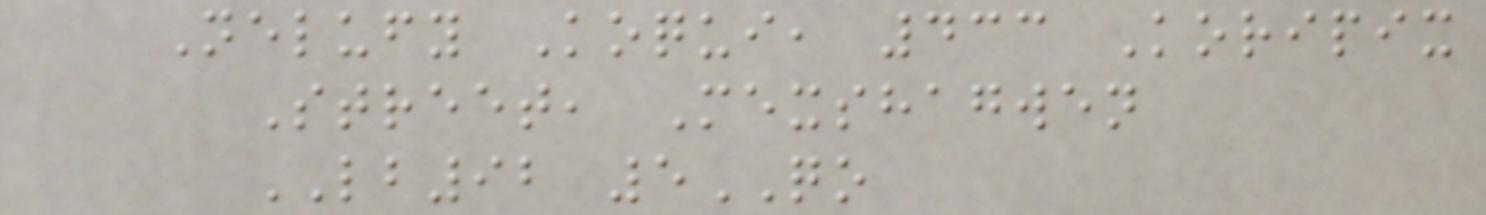Nelufy Koqui, 433 Koripix
Street, Mexshagwen
LB92 5QO
